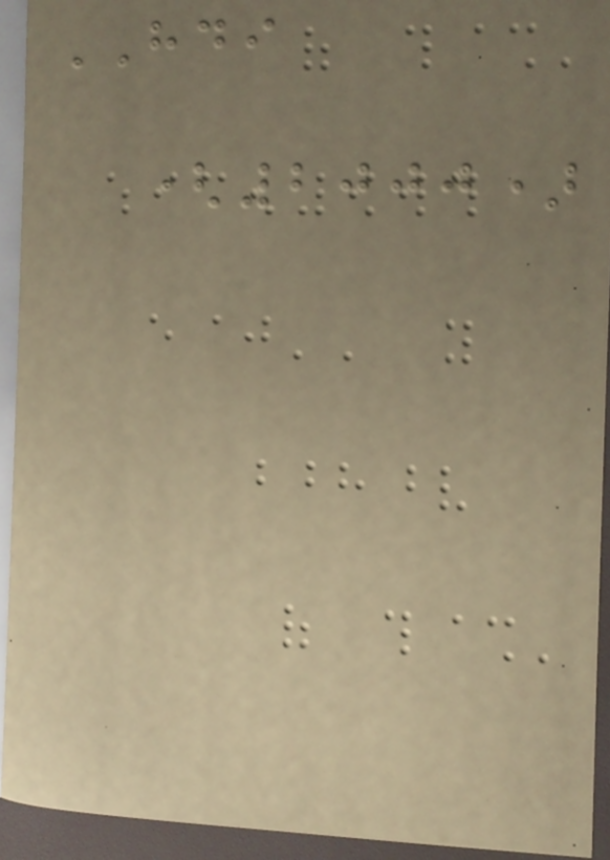HDI
(2000)
